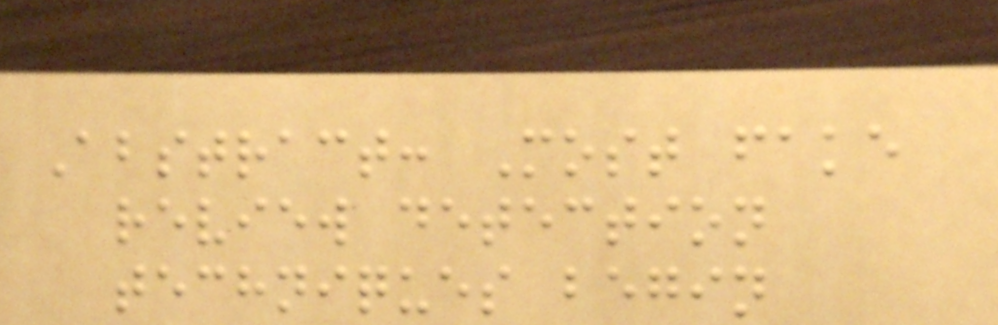Abstract: Most fake
review detection
techniques begin
